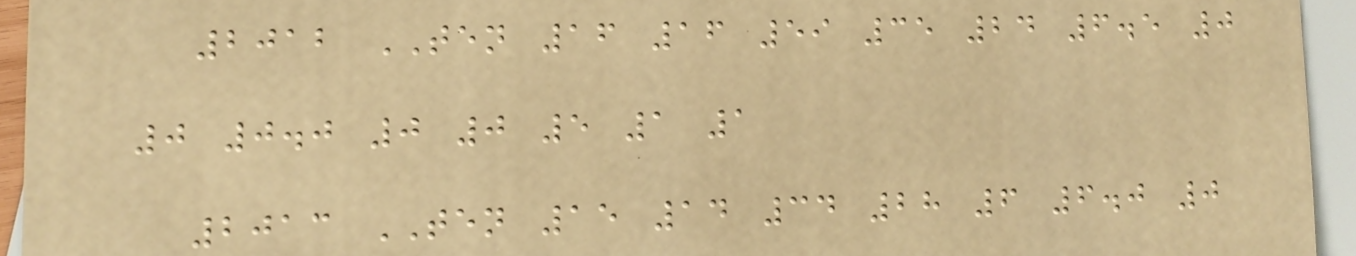2012 TEN 16 16 59 35 24 6.5 0
0 0.0 0 0 5 1 1
2013 TEN 15 14 34 28 6 6.0 0
